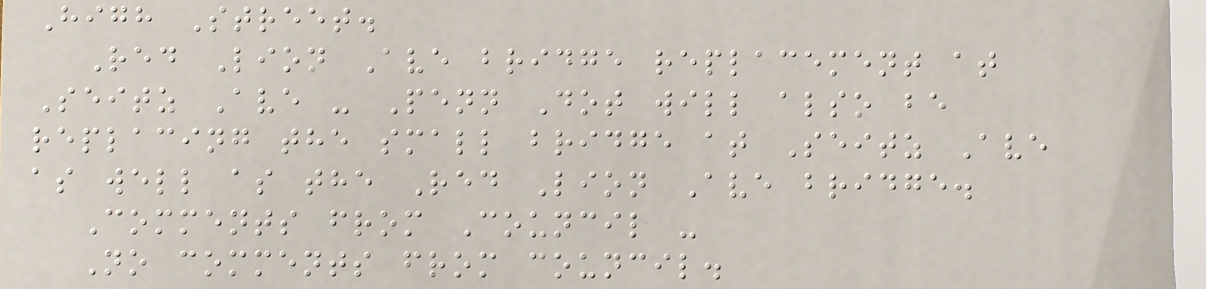High Street.
Red Lion Ave bridge replacement at
Seitz Ave - Penn Dot will also be
replacing the small bridge at Seitz Ave
as well as the Red Lion Ave bridge.
Comments from Council -
No comments from council.
